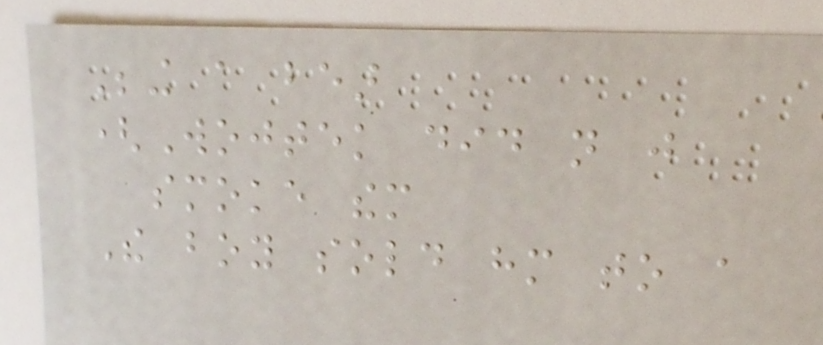Being a bear
(Wojtek did not just
smoke them
The boy sold him to a
